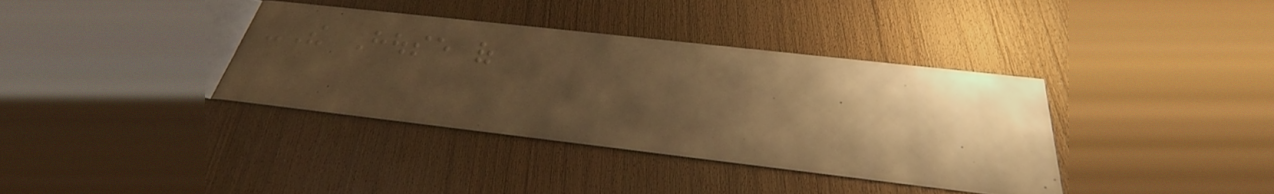-The House of
